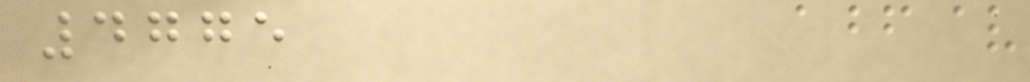4775
